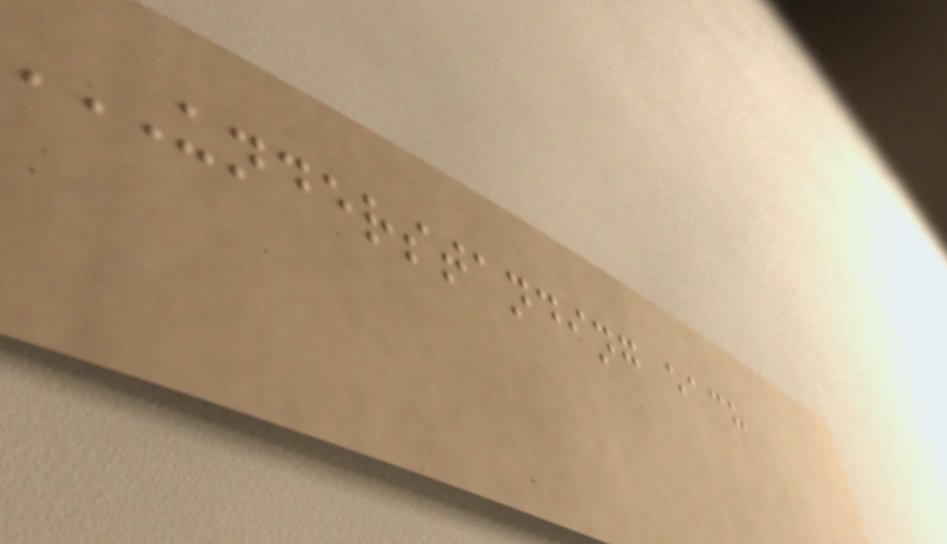UNDERSTANDING EACH
